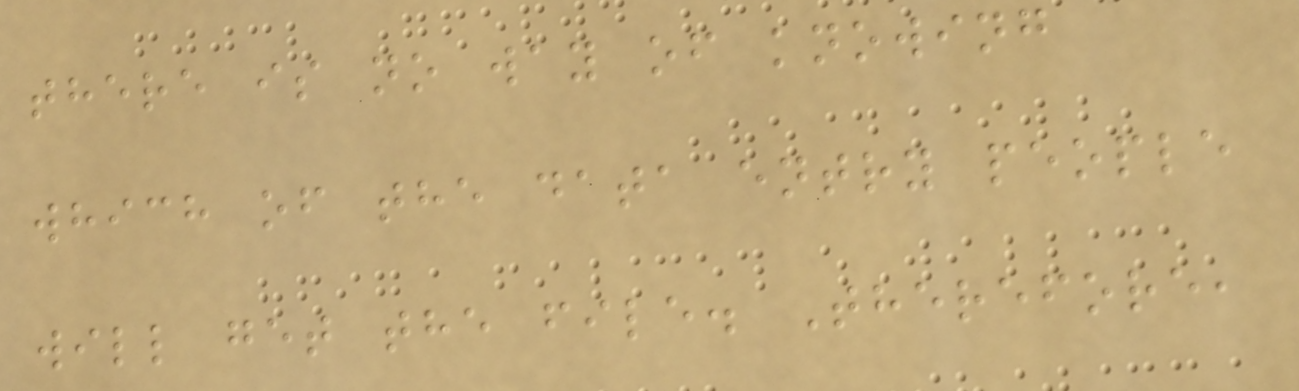there is no way of knowing
which of the data entry people
will get the file. Therefore,
